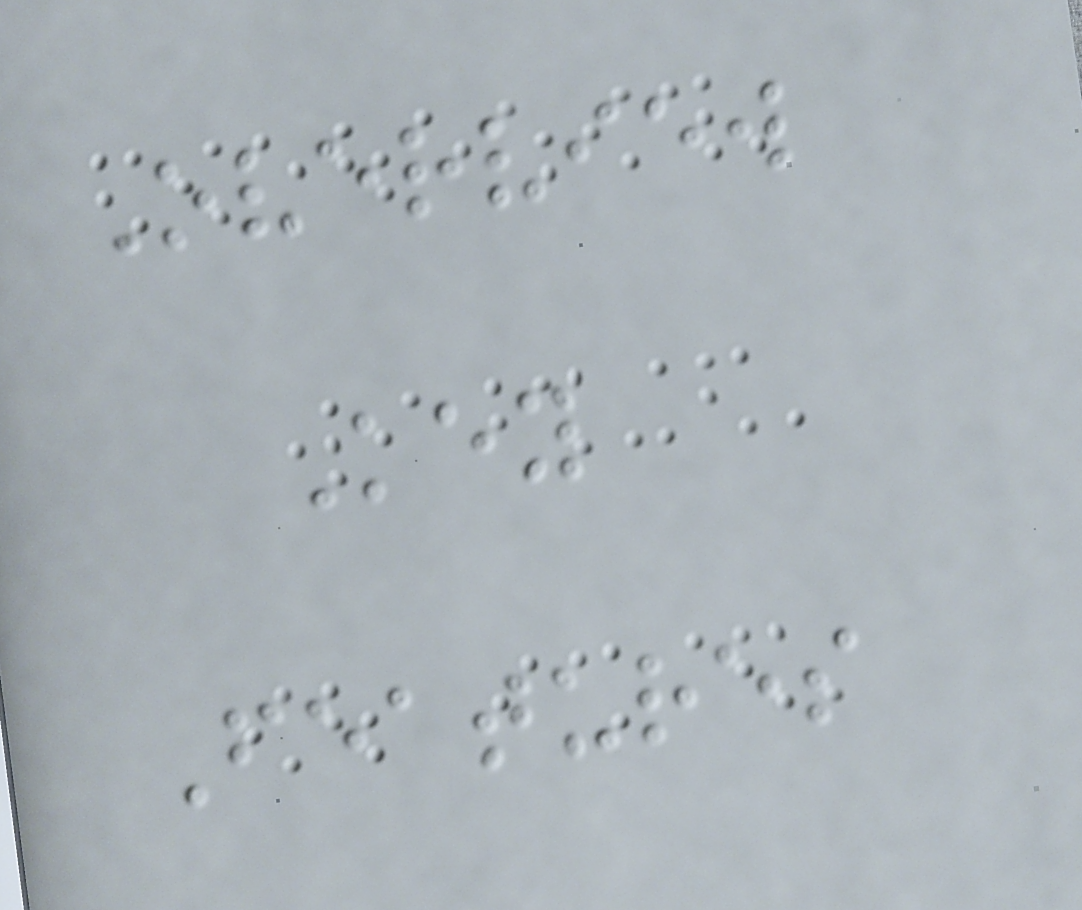Overview
Key
Features
